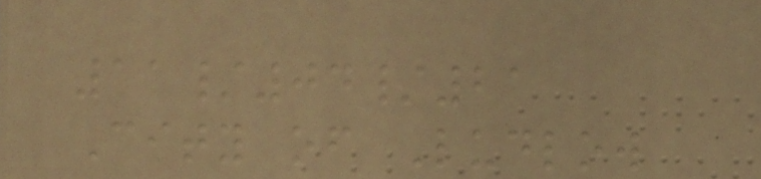11/04/21
City of Ludlow
